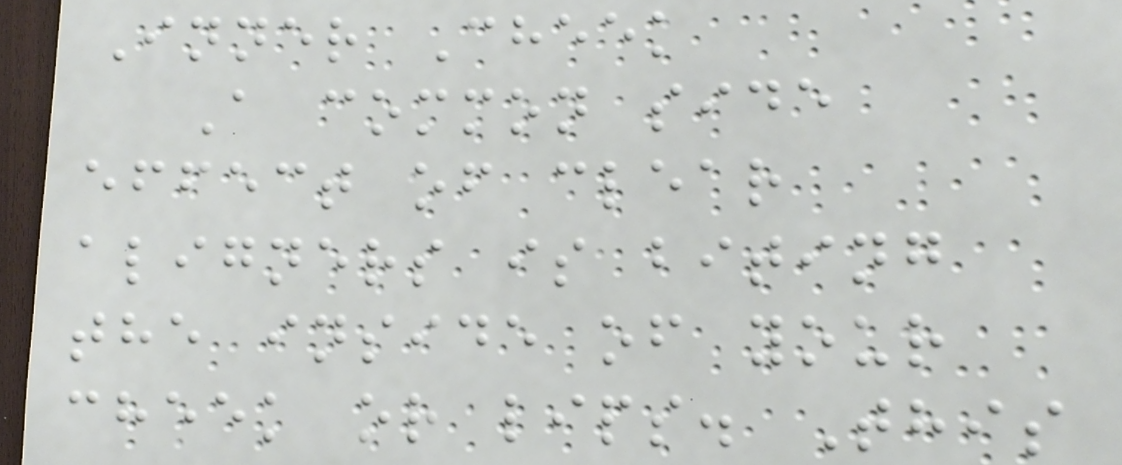Inner Cheek
A common side
effect of clear
aligners is biting
the inside of your
cheek or lips. This
